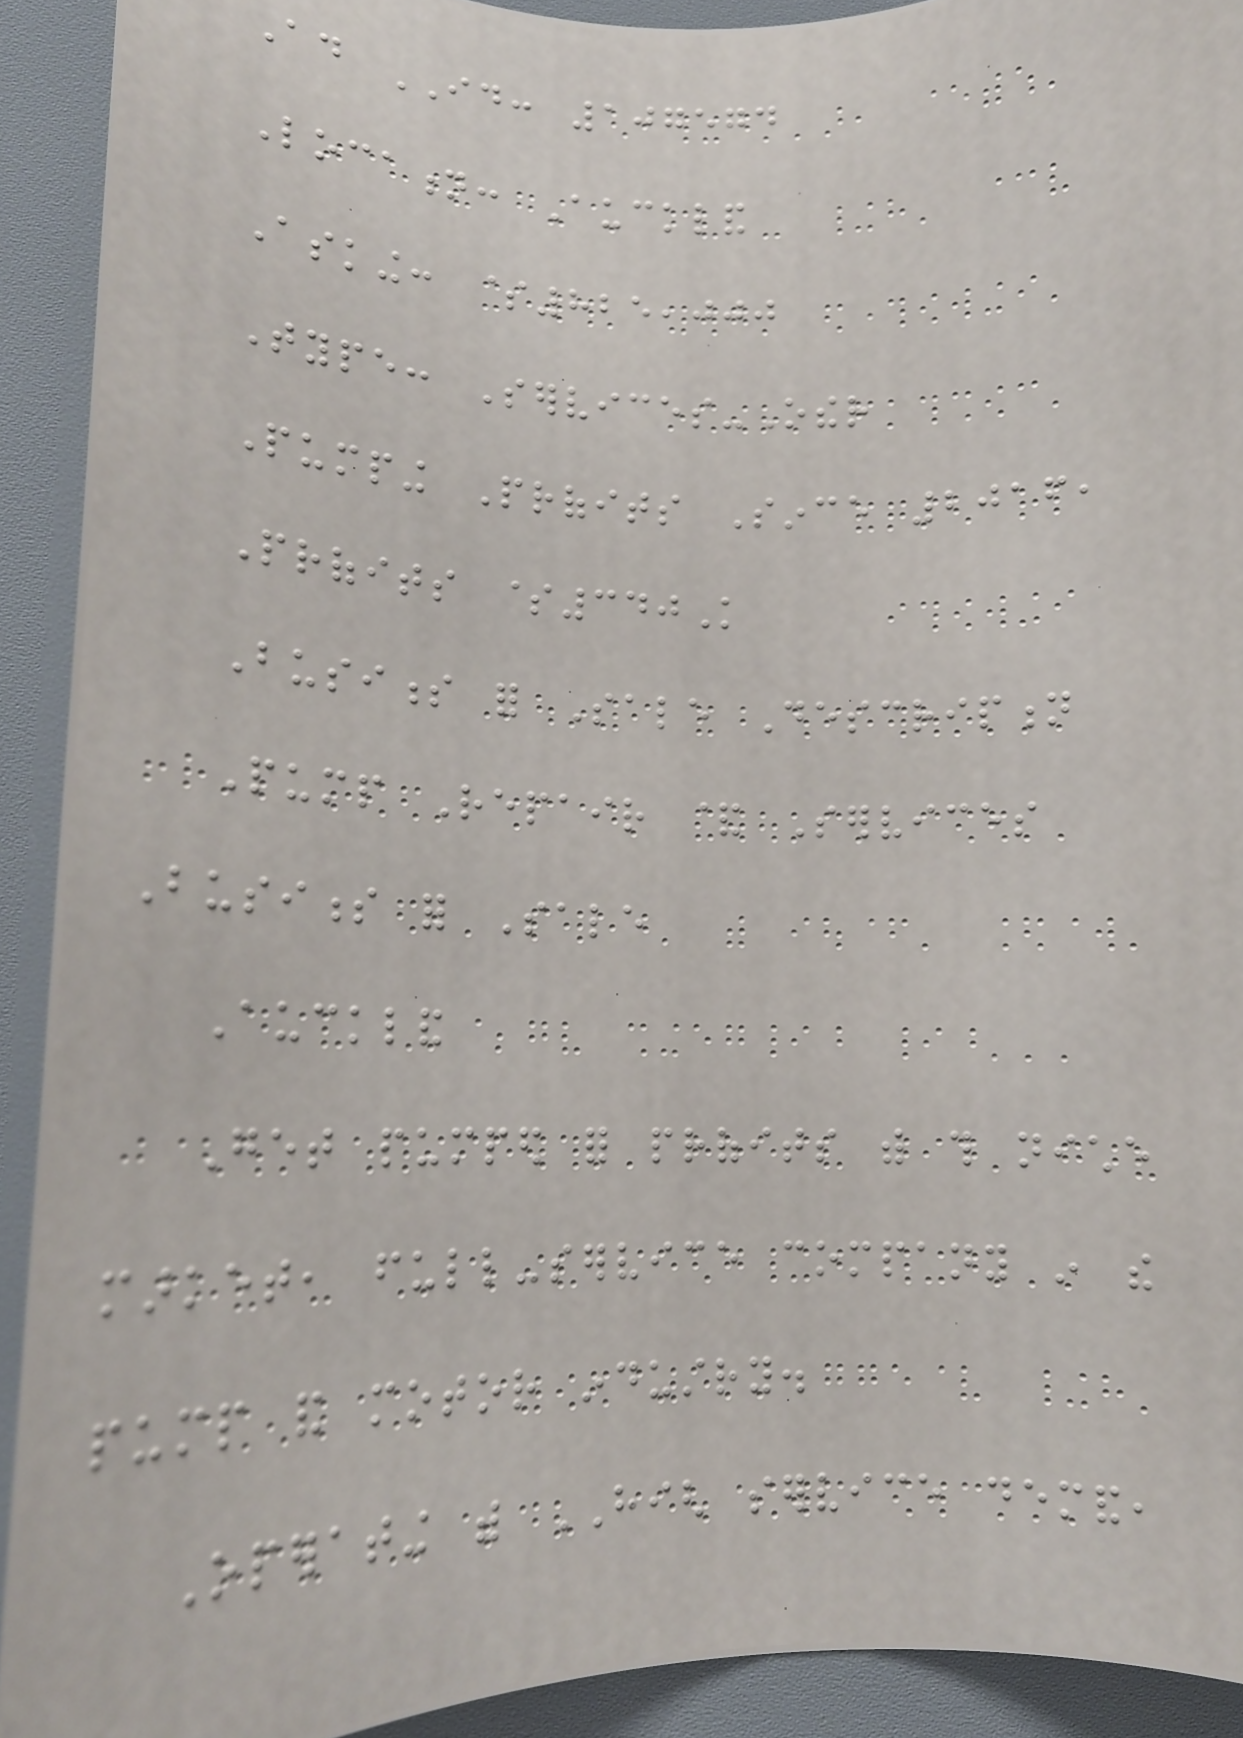Ad ID: 107574
Location: Auckland
Asking: $825,000
Type: Services-Other
Pumping Profits Since 2016,
Profits $340K
Business for Sale Description
Pump Repair & Services
Business for Sale
Auckland
Get pumped for profits with this niche
market, full-service company in the
pump and motor industry.
Operating with HIGH service demand,
